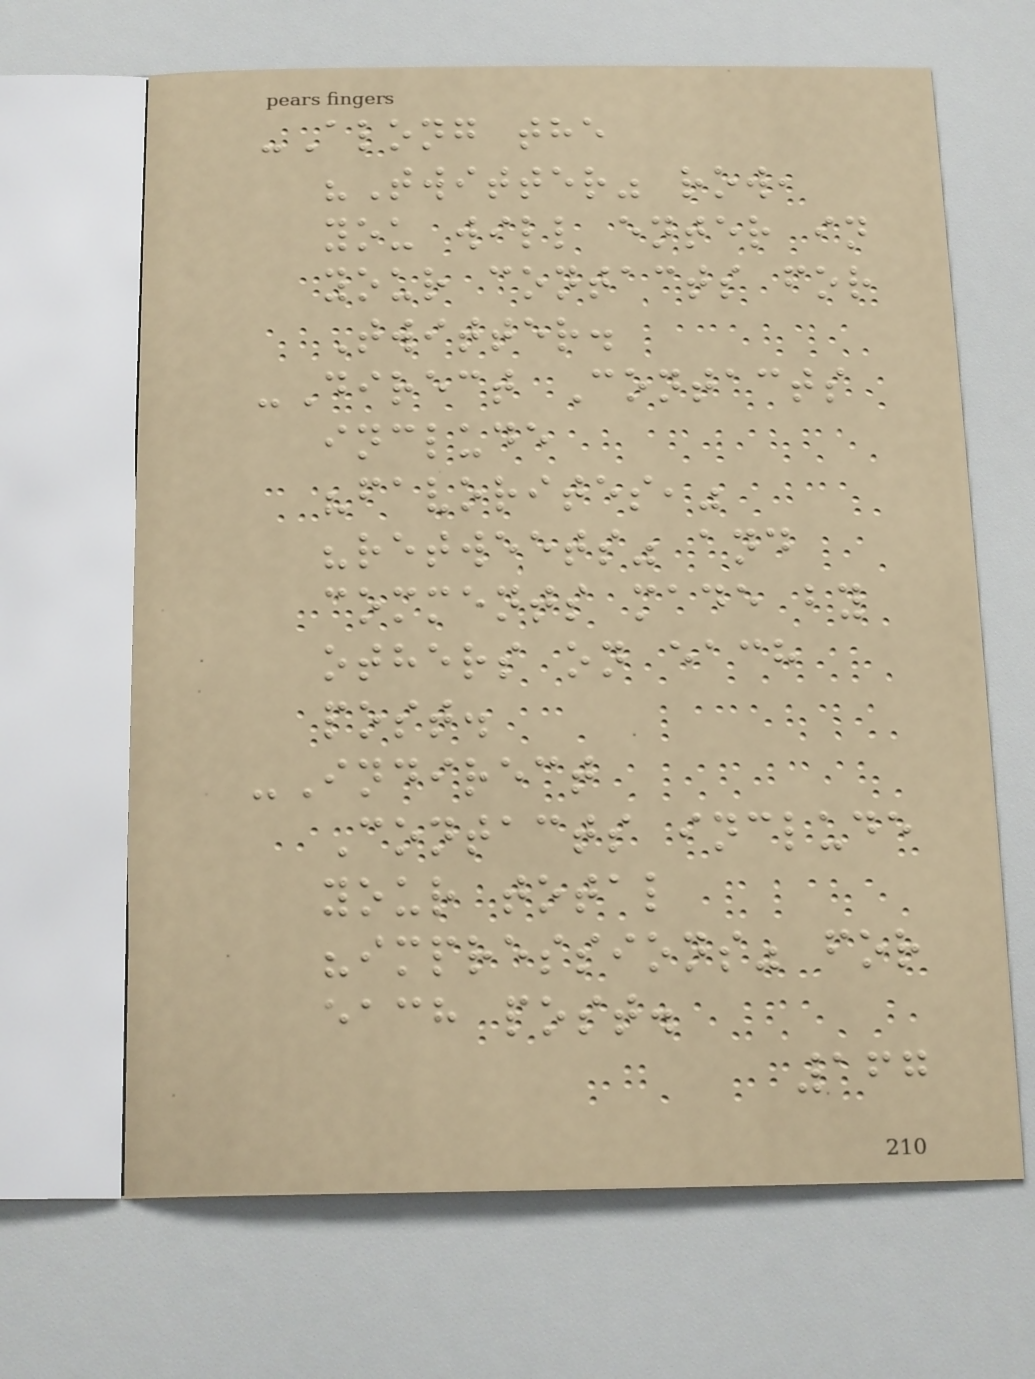-Along the
"Twitter" row,
you will enter in
your contacts for
Twitter.
-Direct Contacts
include
"favorites,"
"retweets" and
comments made by
others on each
post.
-Indirect
Contacts include
your total
"impressions" for
each post.
167
